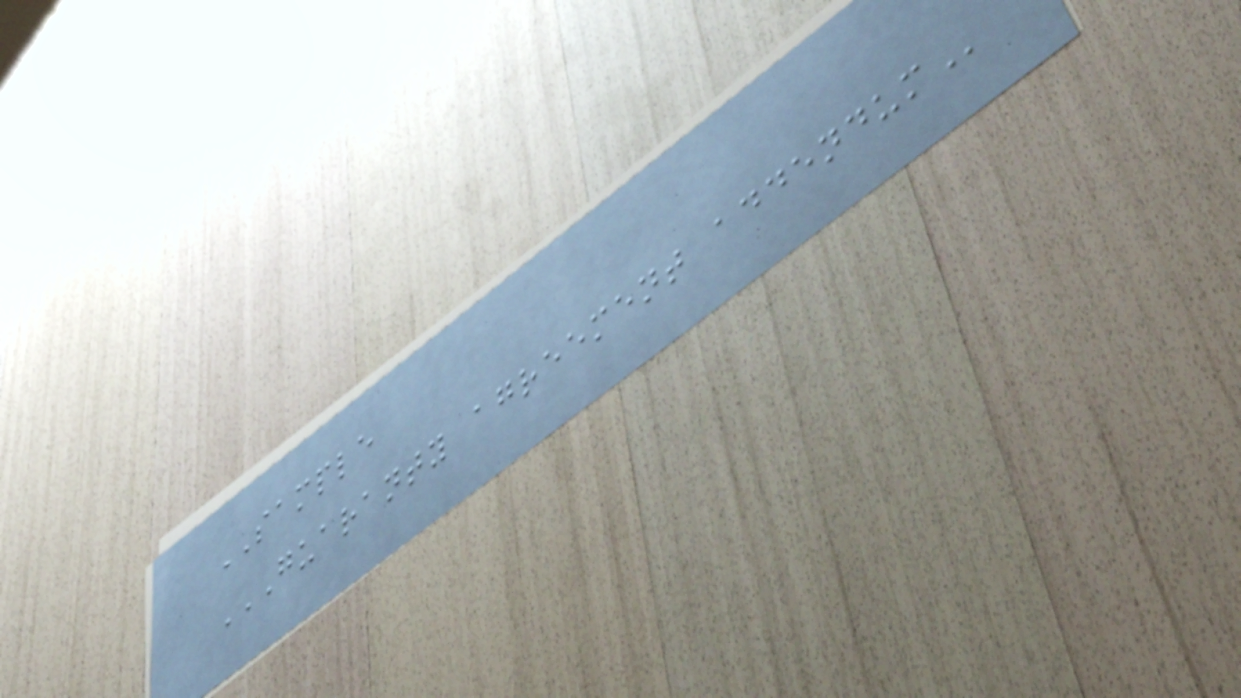SAMPLE
GUARANTY AGREEMENT ADDENDUM
